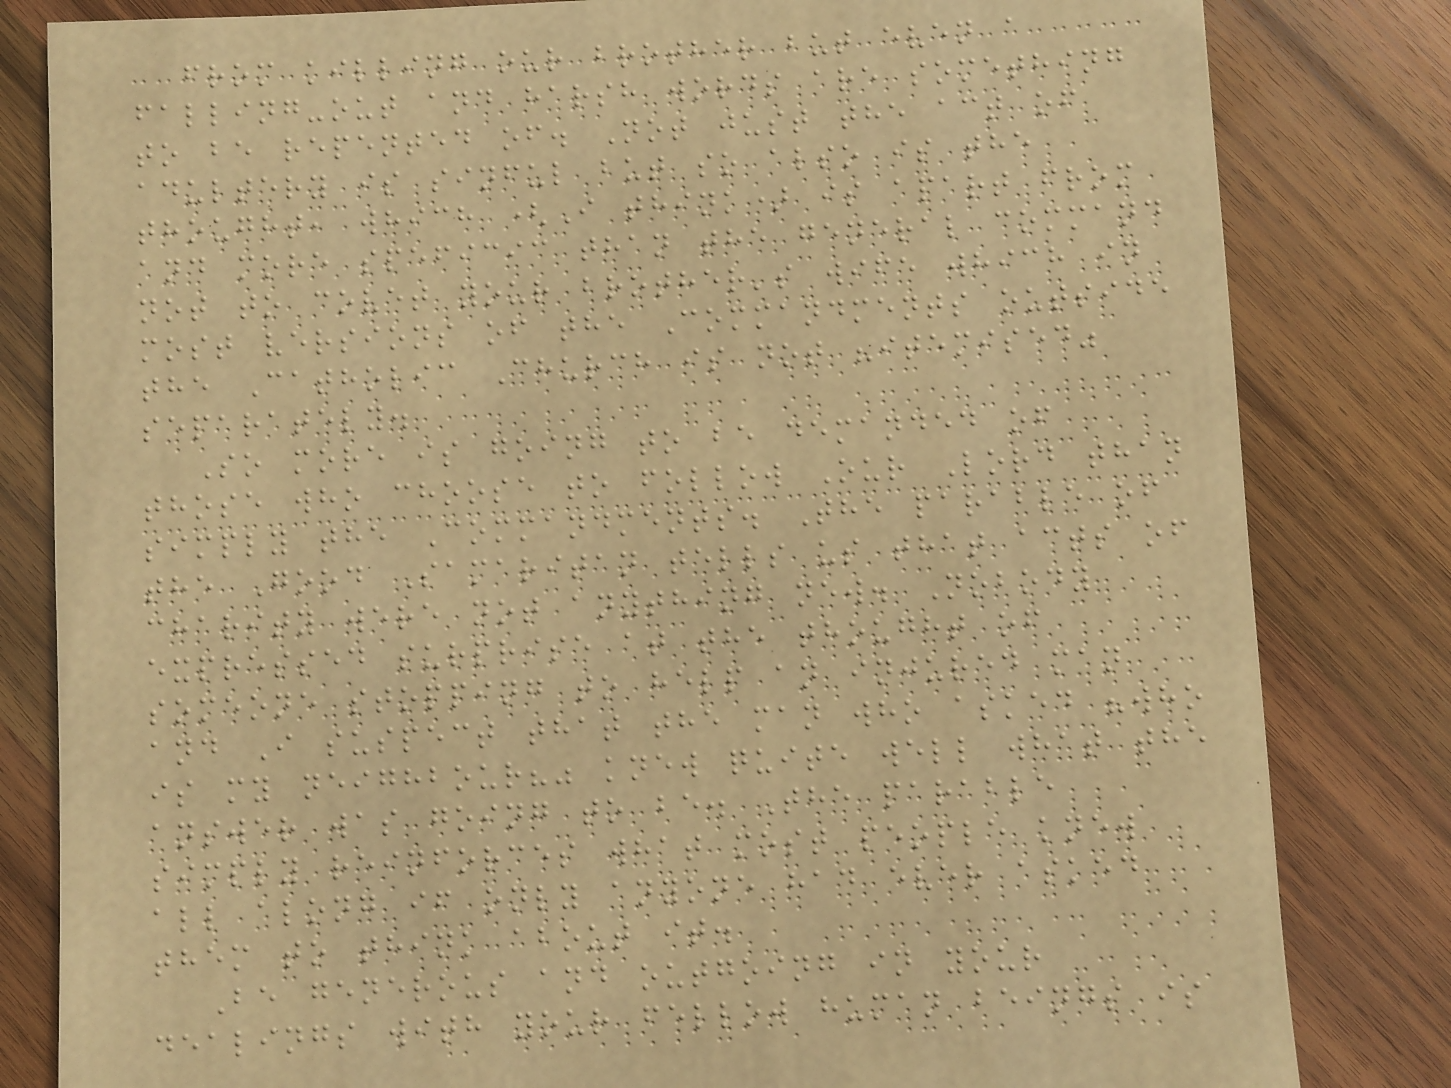from killing our brother but even a
falling-out and harsh words are something
to be repented of. Not just the act of
adultery is sinful but so also is the
thought, which (I think) is apart from
and more speficic than the general command
not to covet your brother's wife which in
most versions of the Commandments outside
the Catholic Church is not "itemised"
separately.
So more is going to be demanded of
those who choose to follow Our Lord than
simply the Commandments. The parable of
the Good Samaritan tells us that acts of
charity were not anything new. Nobody
expressed surprise at the thought of
someone stopping to help an injured man
and I suspect that the man who asked "who
is my neighbour?" knew quite well what the
answer was going to be. The parable
simply reinforces what most people knew
all along if only anyone had ever asked
them to think about it.
Be generous and outgoing in your
dealings with your fellow human beings is
